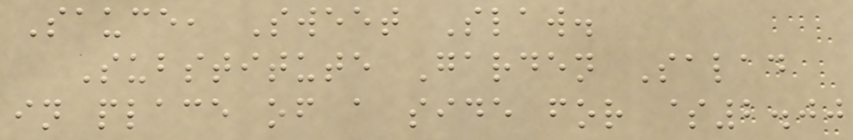Sauce, Sweet Slaw.
Substitute Garden Salad
in place of a side for $2.00
